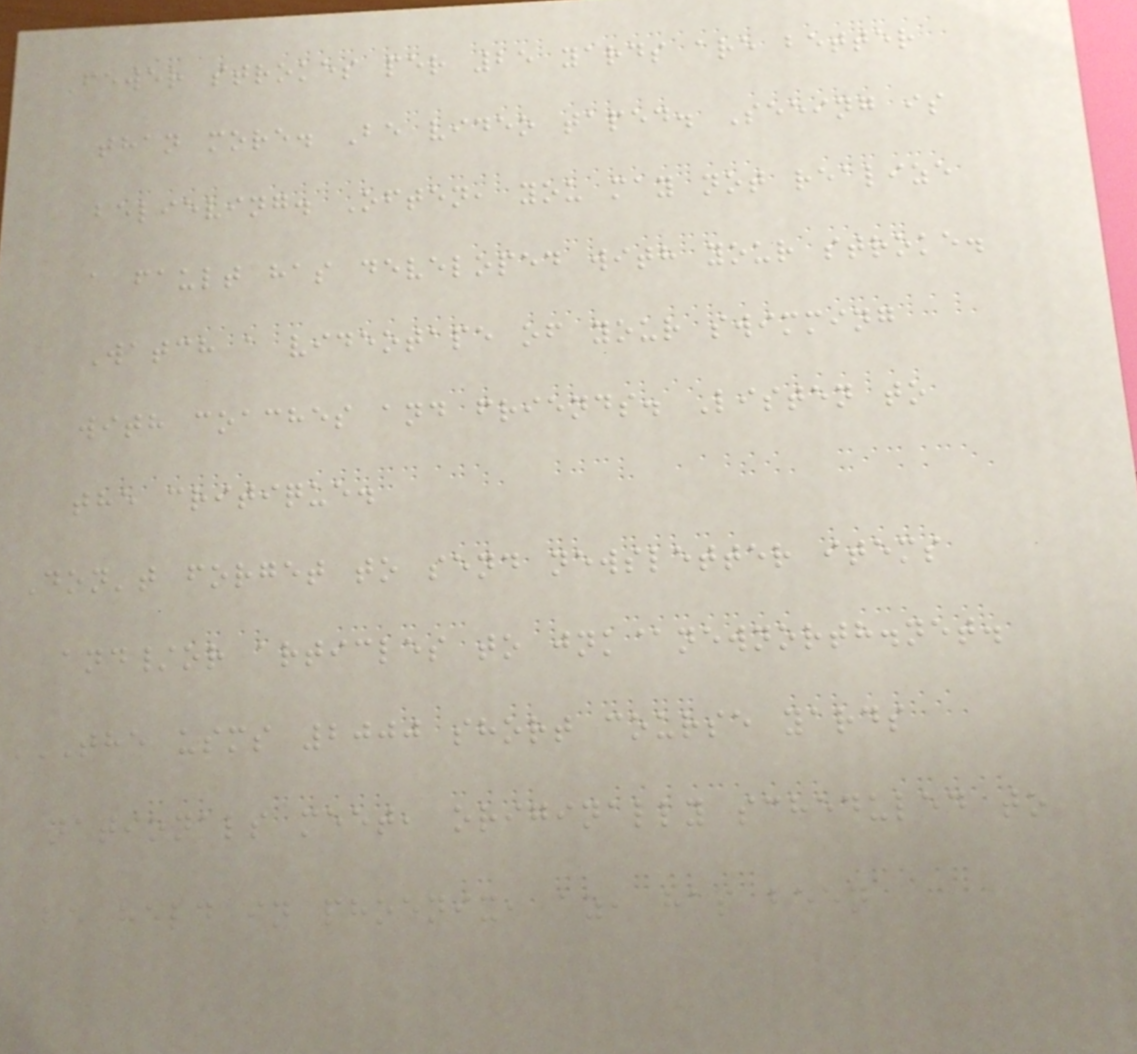Fewer strokes per 25 yards are better
than more. Be video taped. Seeing is
believing. Often, you may not realize
a fault has developed with your stroke.
Watch a videotape of your swimming
with coaches and friends. Listen to
the critique.
Don't forget to send newsletter items
and/or articles to jnk@newnorth.net.
THE USMS 2000 SHORT COURSE YARDS
NATIONALS MEET, ORIGINALLY SCHEDULED TO
BE HELD IN PHOENIX, AZ, HAS BEEN
